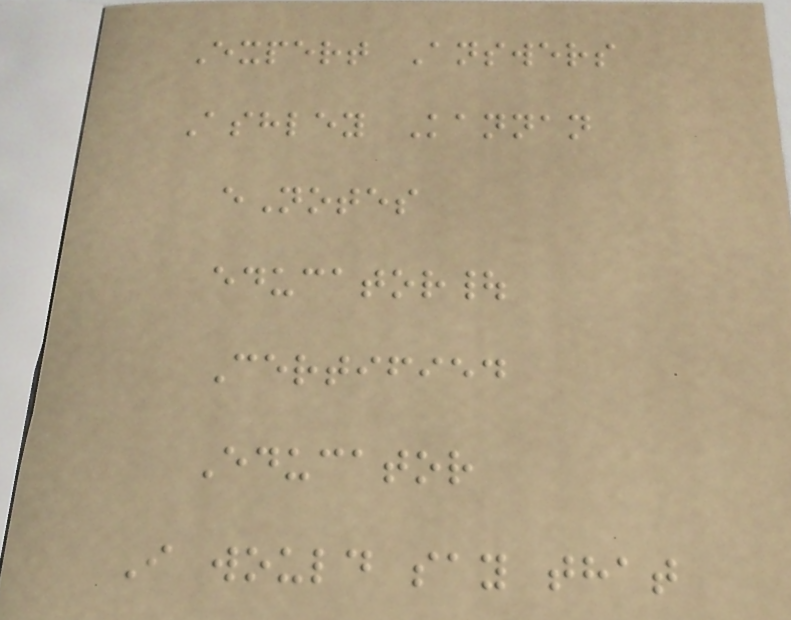Expert Answers
Ashley Kannan
eNotes
educator|
Certified
Educator
I would say that
